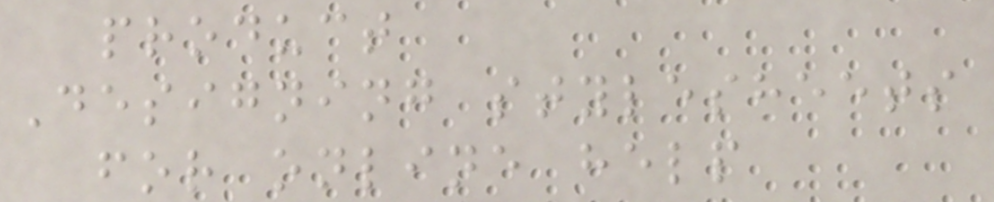product
Designing stylesheets
for online help
